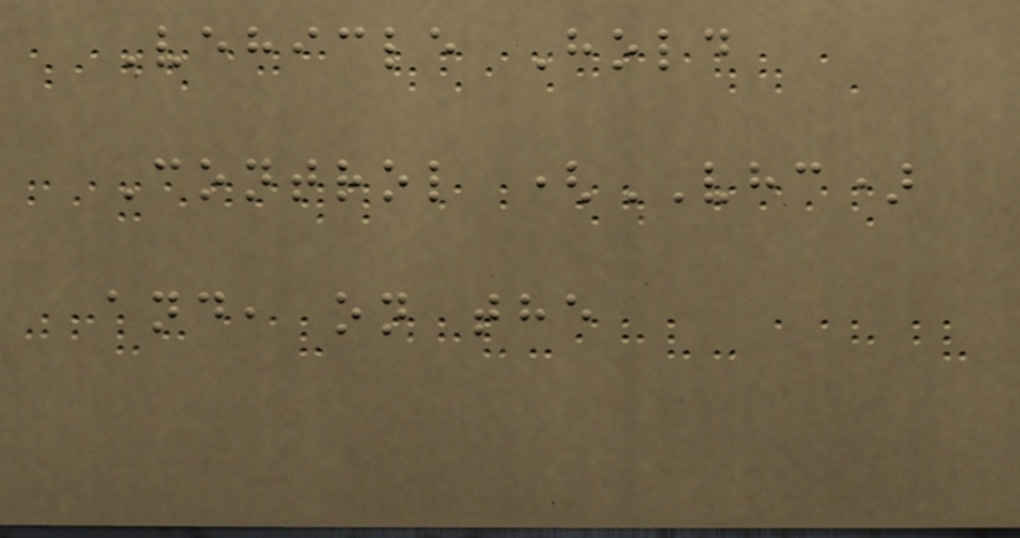Vehicle Hold
Control (VHC)
and, on the
